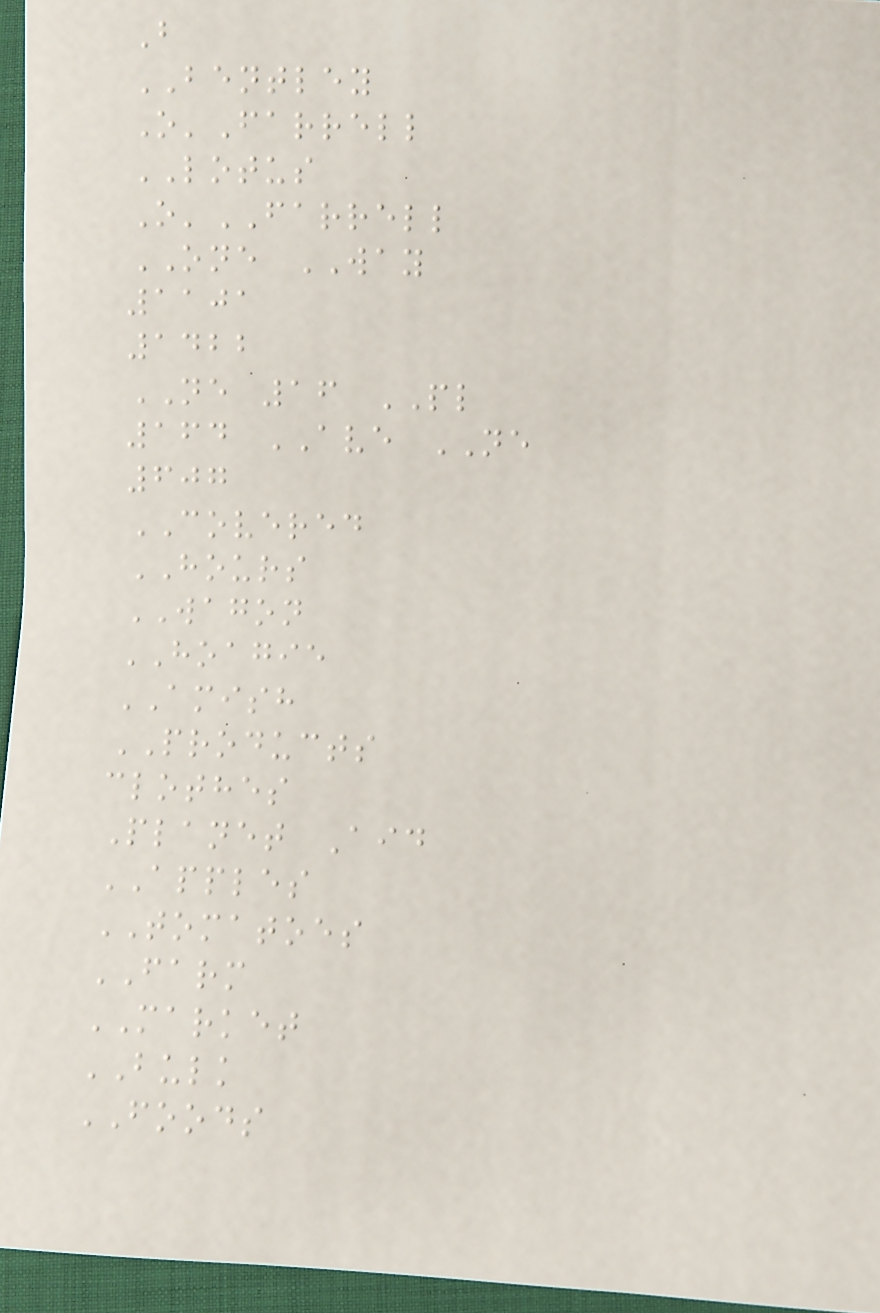B
BENTLEY
O'Farrell
LOTUS
O'FARRELL
ONE WAY
1101
1422
NE 16 PL
164 AVE NE
607
COVERED
HOURS
WAGON
HOAGIE
AMISH
PRODUCTS
clothes
Planet Aid
APPLES
TOMATOES
FARM
MARKET
BULK
FOODS
